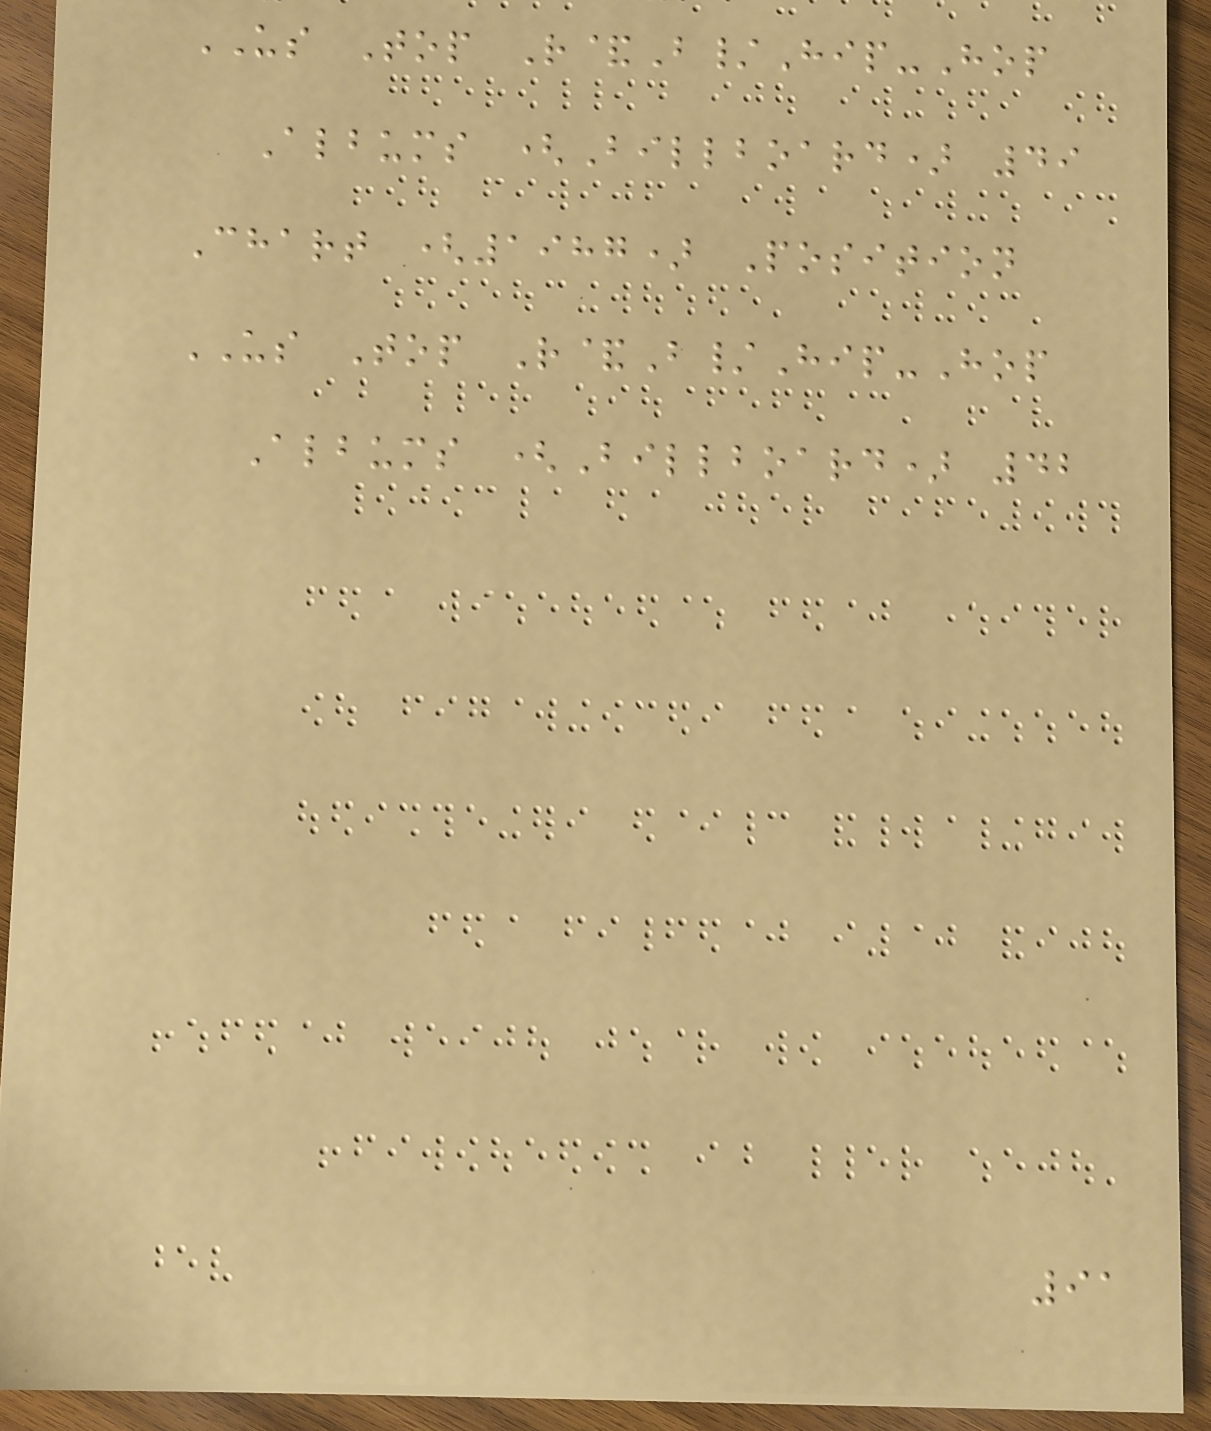US Top R&B/Hip-Hop
Albums (Billboard) 49
Chart (1987) Position
US Top R&B/Hip-Hop
Albums (Billboard) 42
91
